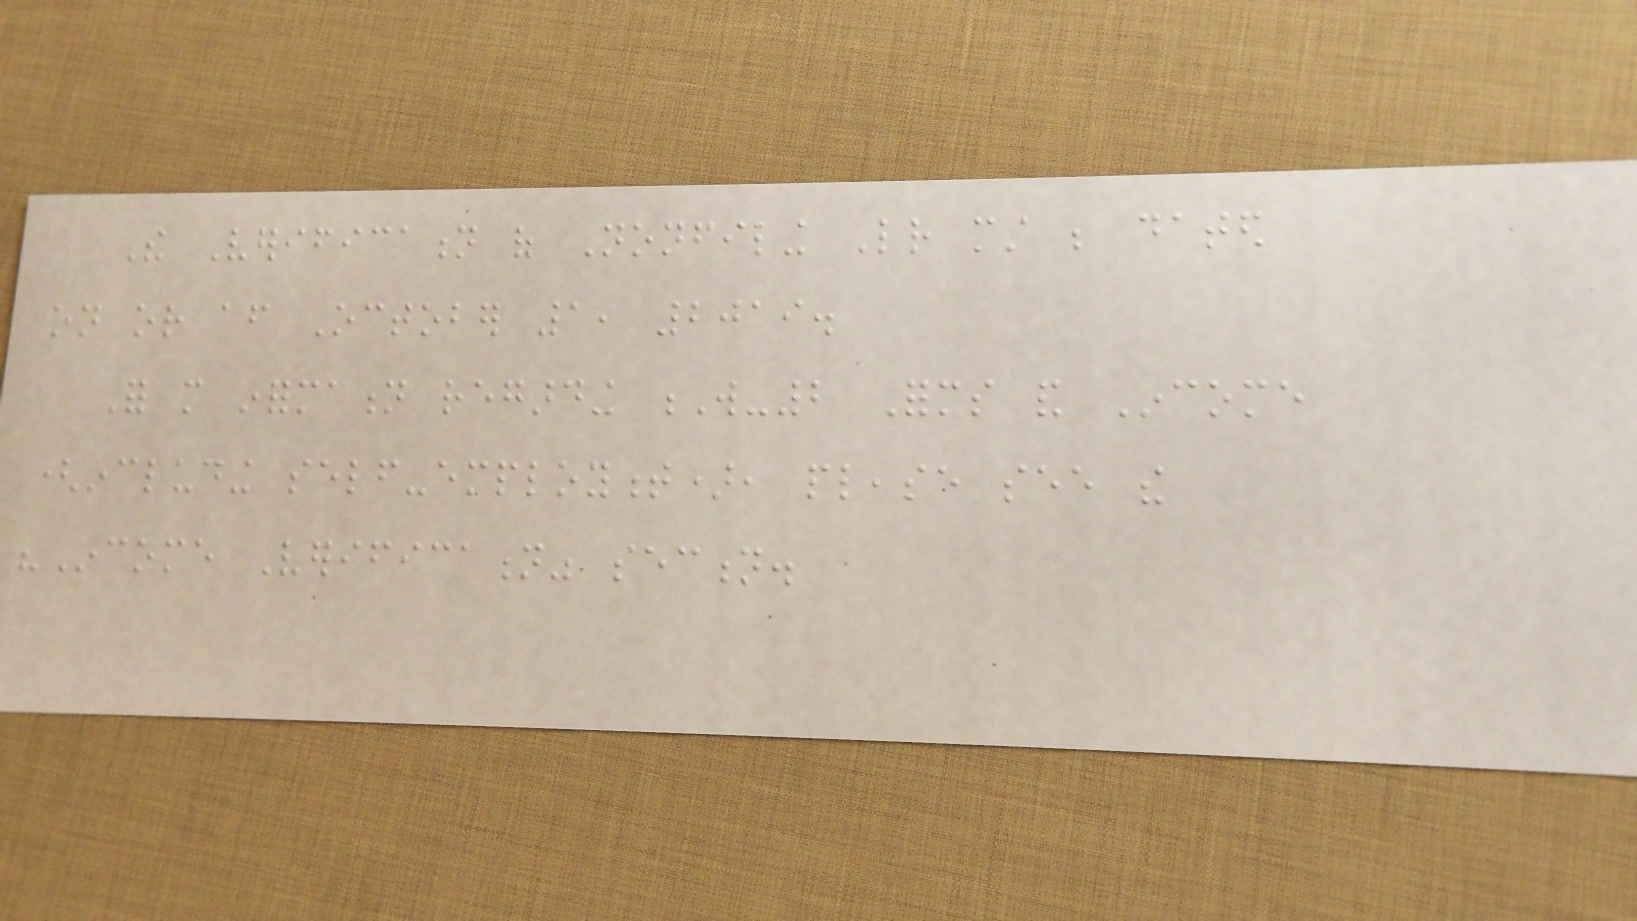The Verification of Nonfiling Letter must be dated
on or after October 1, 2019.
For more information regarding W-2 Forms and Income
(including self-employment), please see the
"Income Verification" section.
